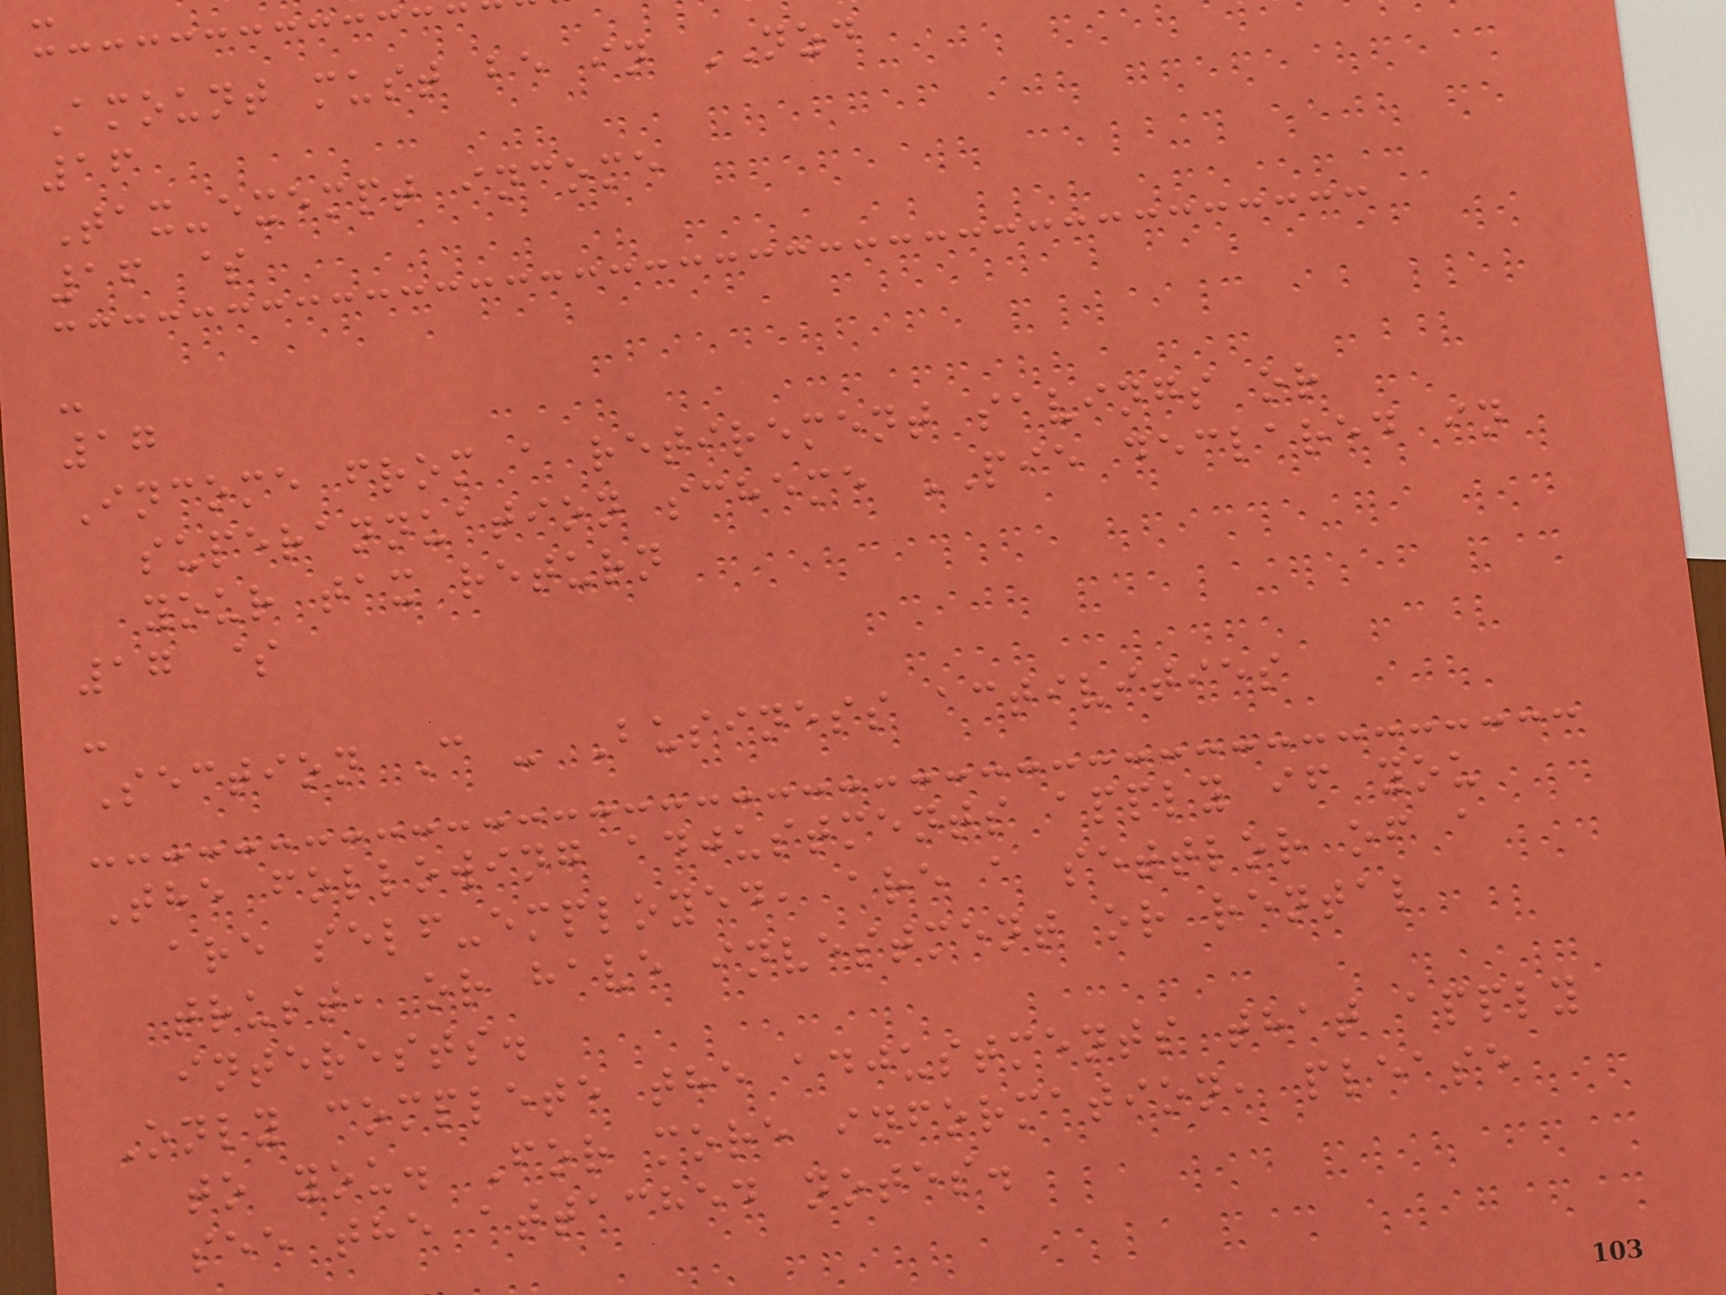Amount must be in NZD
16
Tax-exempt income
16 $
-
17
Income from a retirement savings or
superannuation scheme PIE declared in
your tax return
17 $
-
Section C - Business activities
The following adjustments apply if you
are self-employed, are a settlor of a
trust, or have investment or rental
interests.
Only complete the adjustments that apply
to you. For more information, please
see the attached notes.
